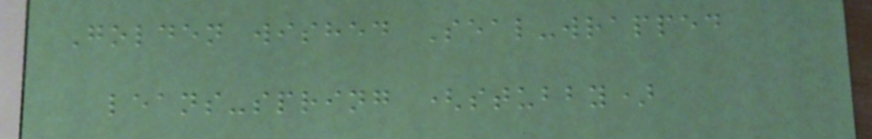Golden wished Seal-wrapped
leans-spring (stubby)
